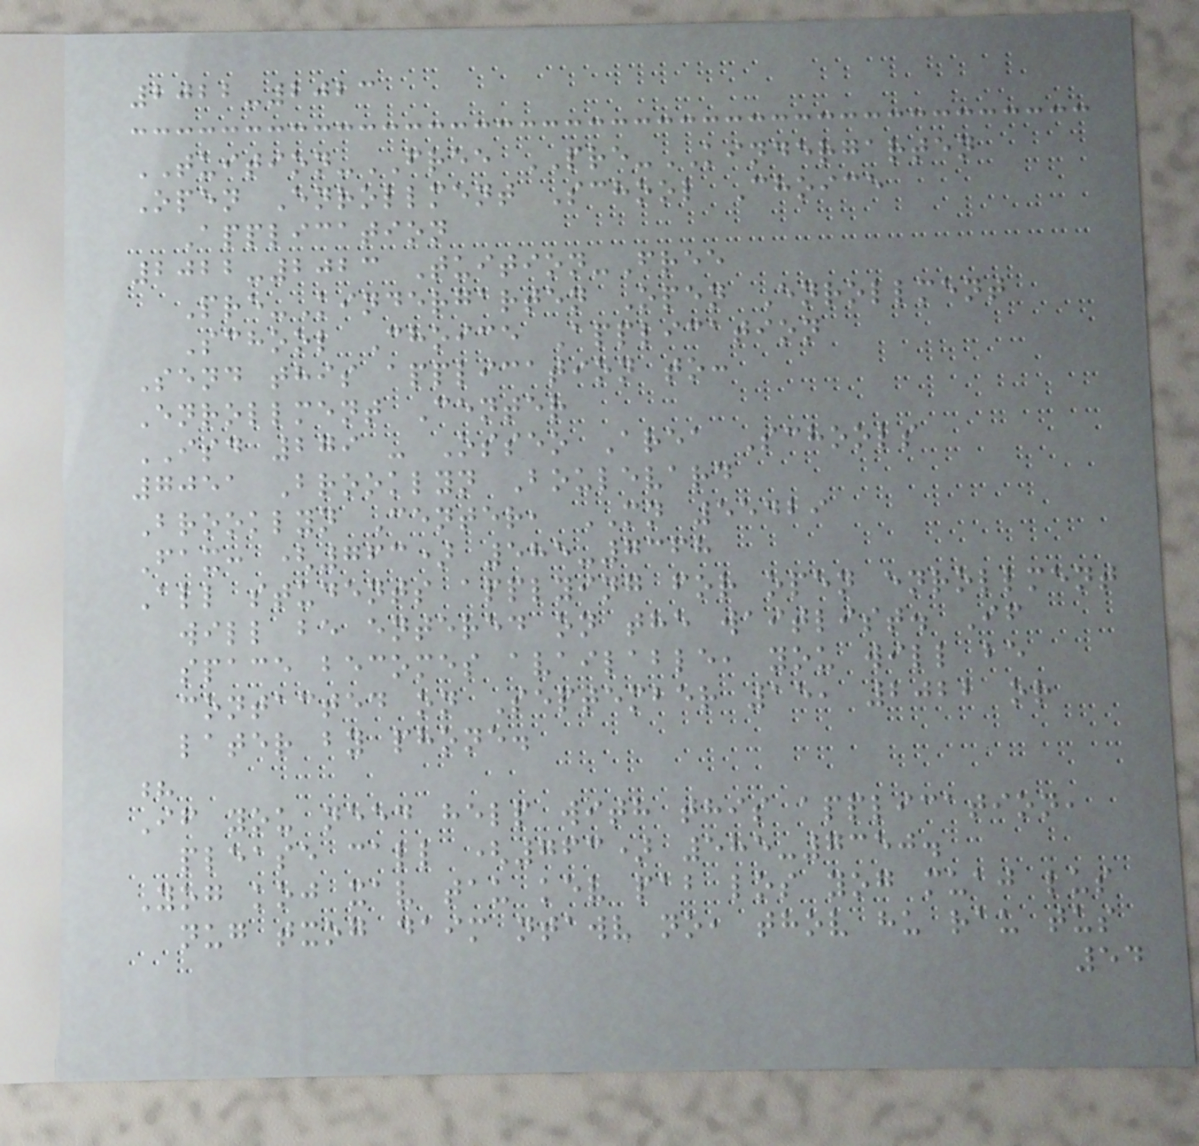2022-2023
TUITION-FREE PRE-KINDERGARTEN
Open Enrollment School Choice
Application
2022-2023 Tuition-Free
Pre-Kindergarten Open Enrollment
School Choice Application
Send this application to:
Enrollment Center
ISD 279 - Osseo Area Schools
7051 Brooklyn Boulevard
Brooklyn Center, MN 55429
Fax: (763) 585-7368
All students applying for open enrollment
will be entered on the waitlist. If
space becomes available, you will be
contacted on September 15, 2022 or
later by phone.
?
If you need help with this application,
please call (763) 585-7350.
Yog koj xav tau kev pab los yog muaj lus
nug txog daim ntawv no, thov hu rau tus
54
